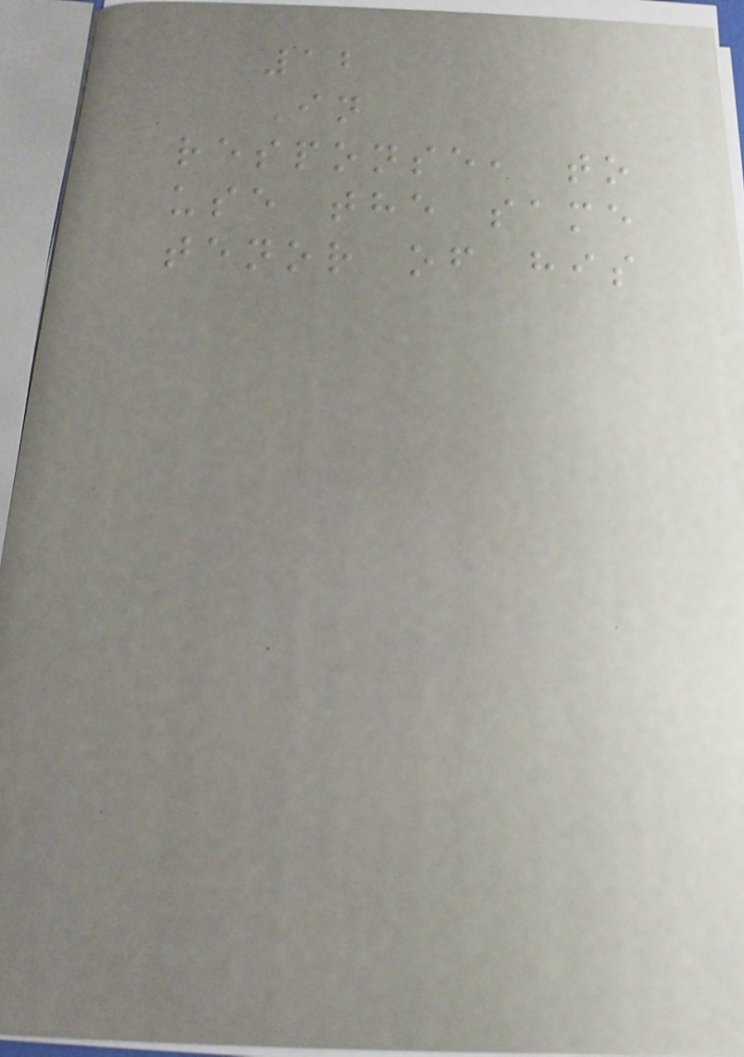12
In
response, to
use the same
tenor of his
